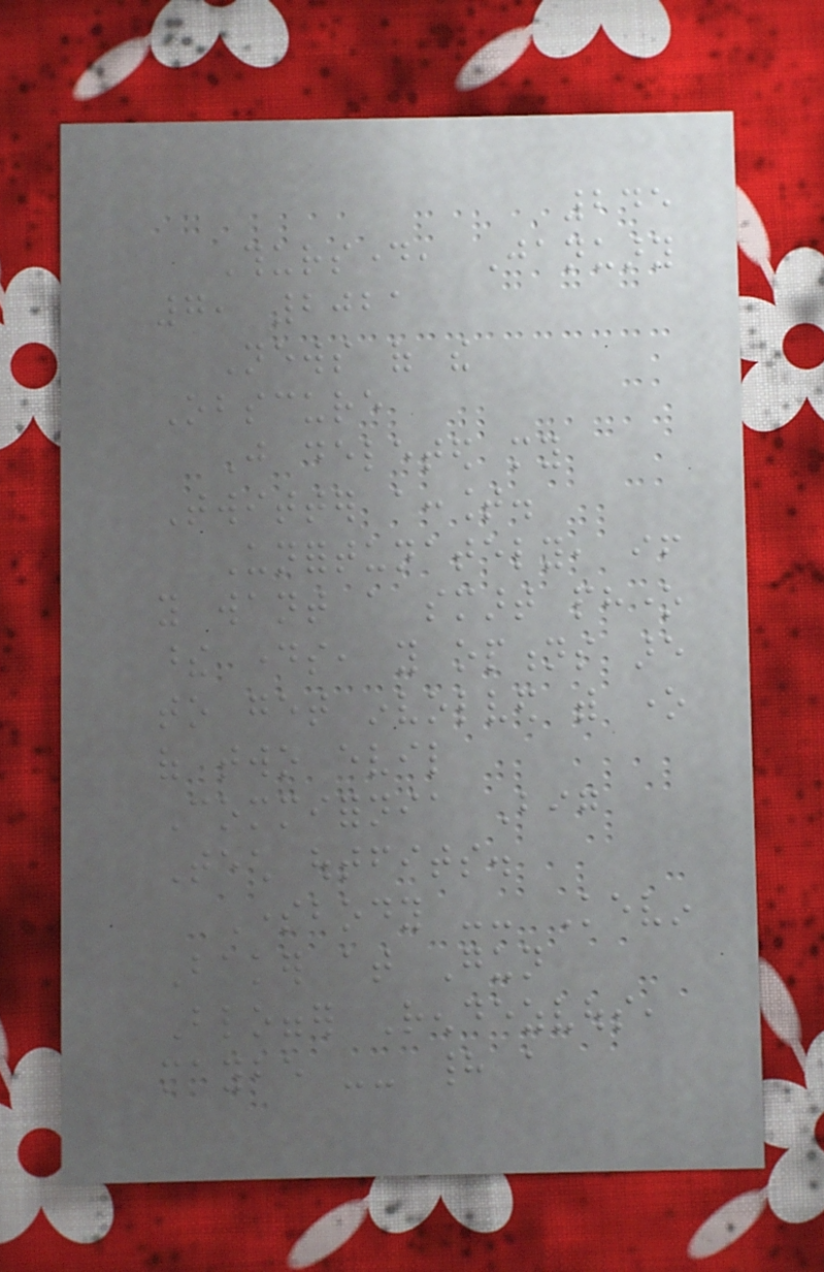245
Thursday, January
7, 2021
News of the
Obscure
Just deleted my
Twitter account.
Unfortunately, if
you want a smart phone
these days, you options are
to get involved with one
of two evil
Commifornia Big
Tech outfits.
Somebody -- Kevin
Baker at Gun
Blogger Rendezvous,
maybe -- had a
